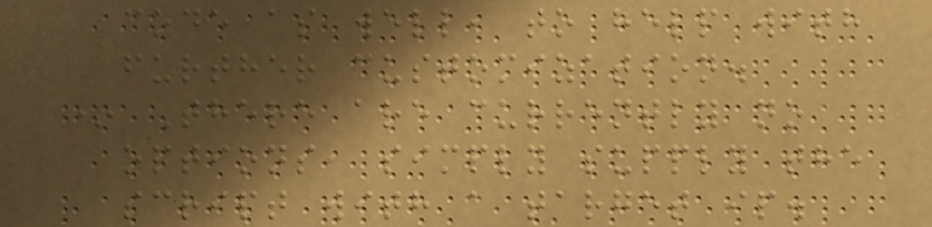code as well, to help with
further customization.
* There are currently no
options, simply supply the
script with a target ip.
